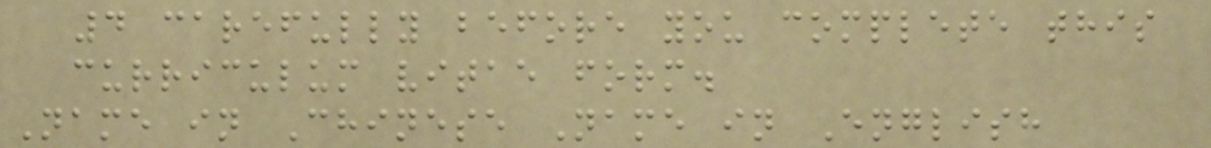4 carefully before you complete this
curriculum vitae form.
Name in Chinese Name in English
